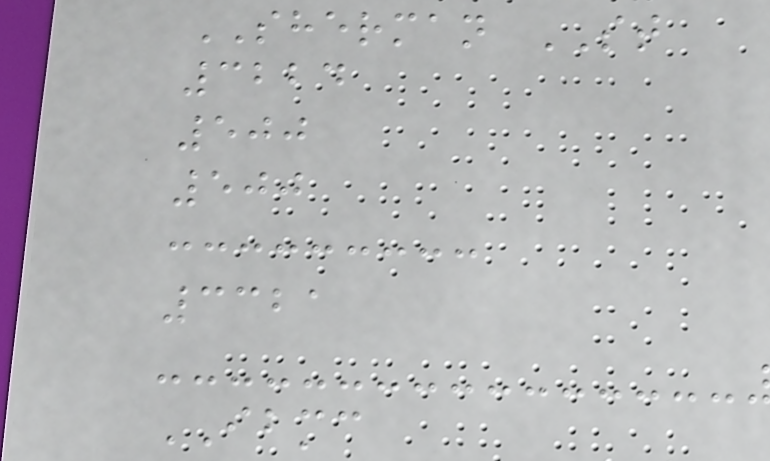SHERMAN ST
3224
500
500
3321
IBMC
